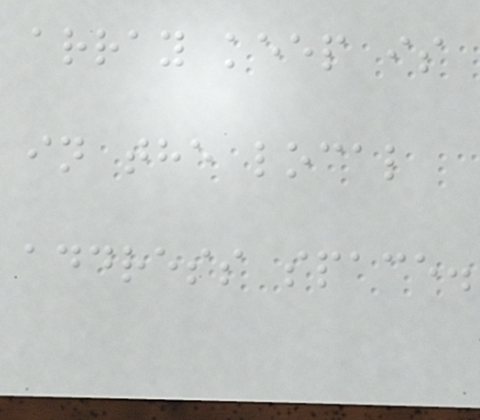array keep is
in the local
address space.
